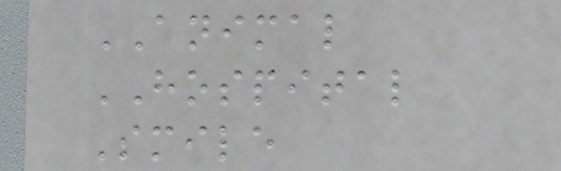ANIMAL
HOSPITAL
Smile
